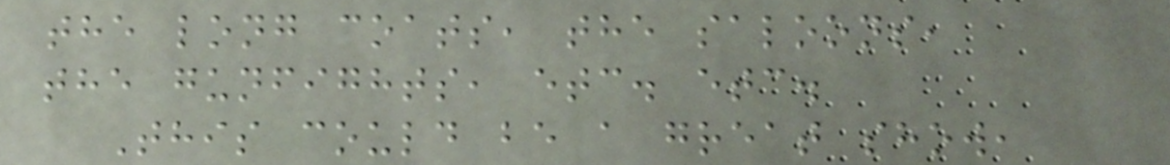the long coats, the saloons,
the gunfights, etc. etc.
This could be a great show,
